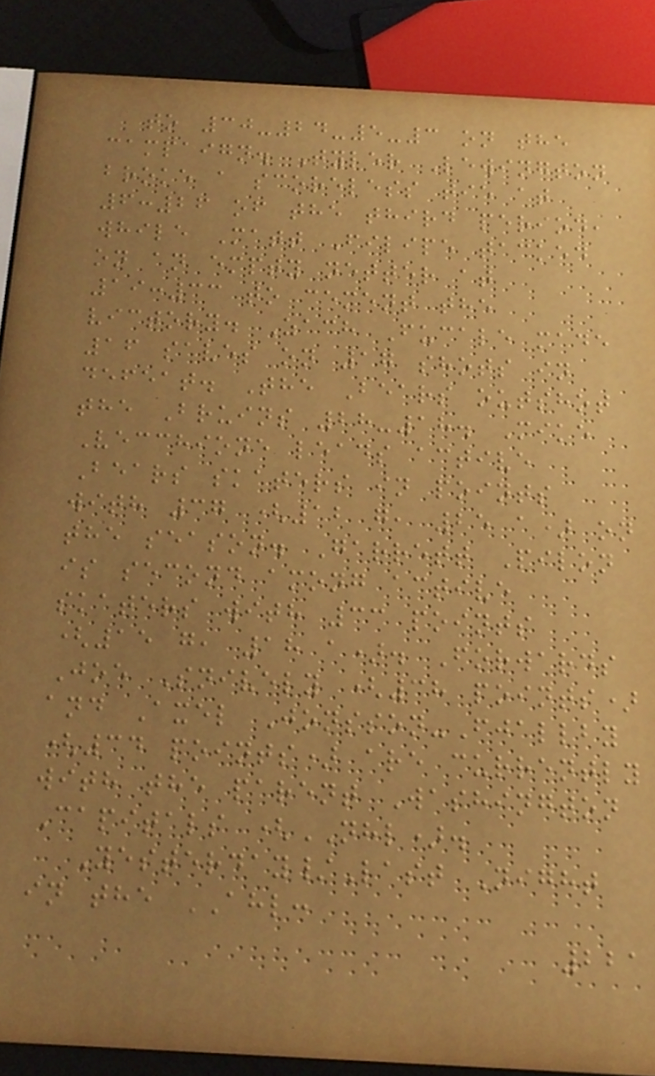to 30-24-5-3 on the
campaign. Tyler Lewington
broke a scoreless tie at
6:26 of the third period,
while Matt Filipe tacked
on an empty netter at
19:33 to cement the
victory. Zach Fucale made
16 saves on 17 shots in
defeat. The Bears outshot
the Bruins 28-18. Mike
Vecchione leads active
Bears skaters in points
with 37 (12 g, 25 a) on
the season. Garrett Pilon
is second among active
skaters with 33 points
(15 g, 18 a). Forwards
Joe Snively (38 points)
and Axel Jonsson-Fjallby
(34 points) are currently
with the parent Washington
Capitals (NHL).
Yesterday/Last Night
in the AHL:
221
